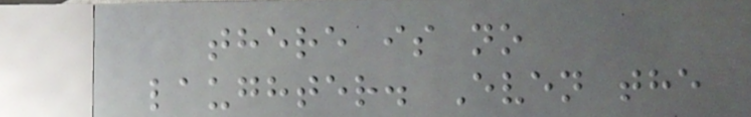there is no
laughter. Even the
